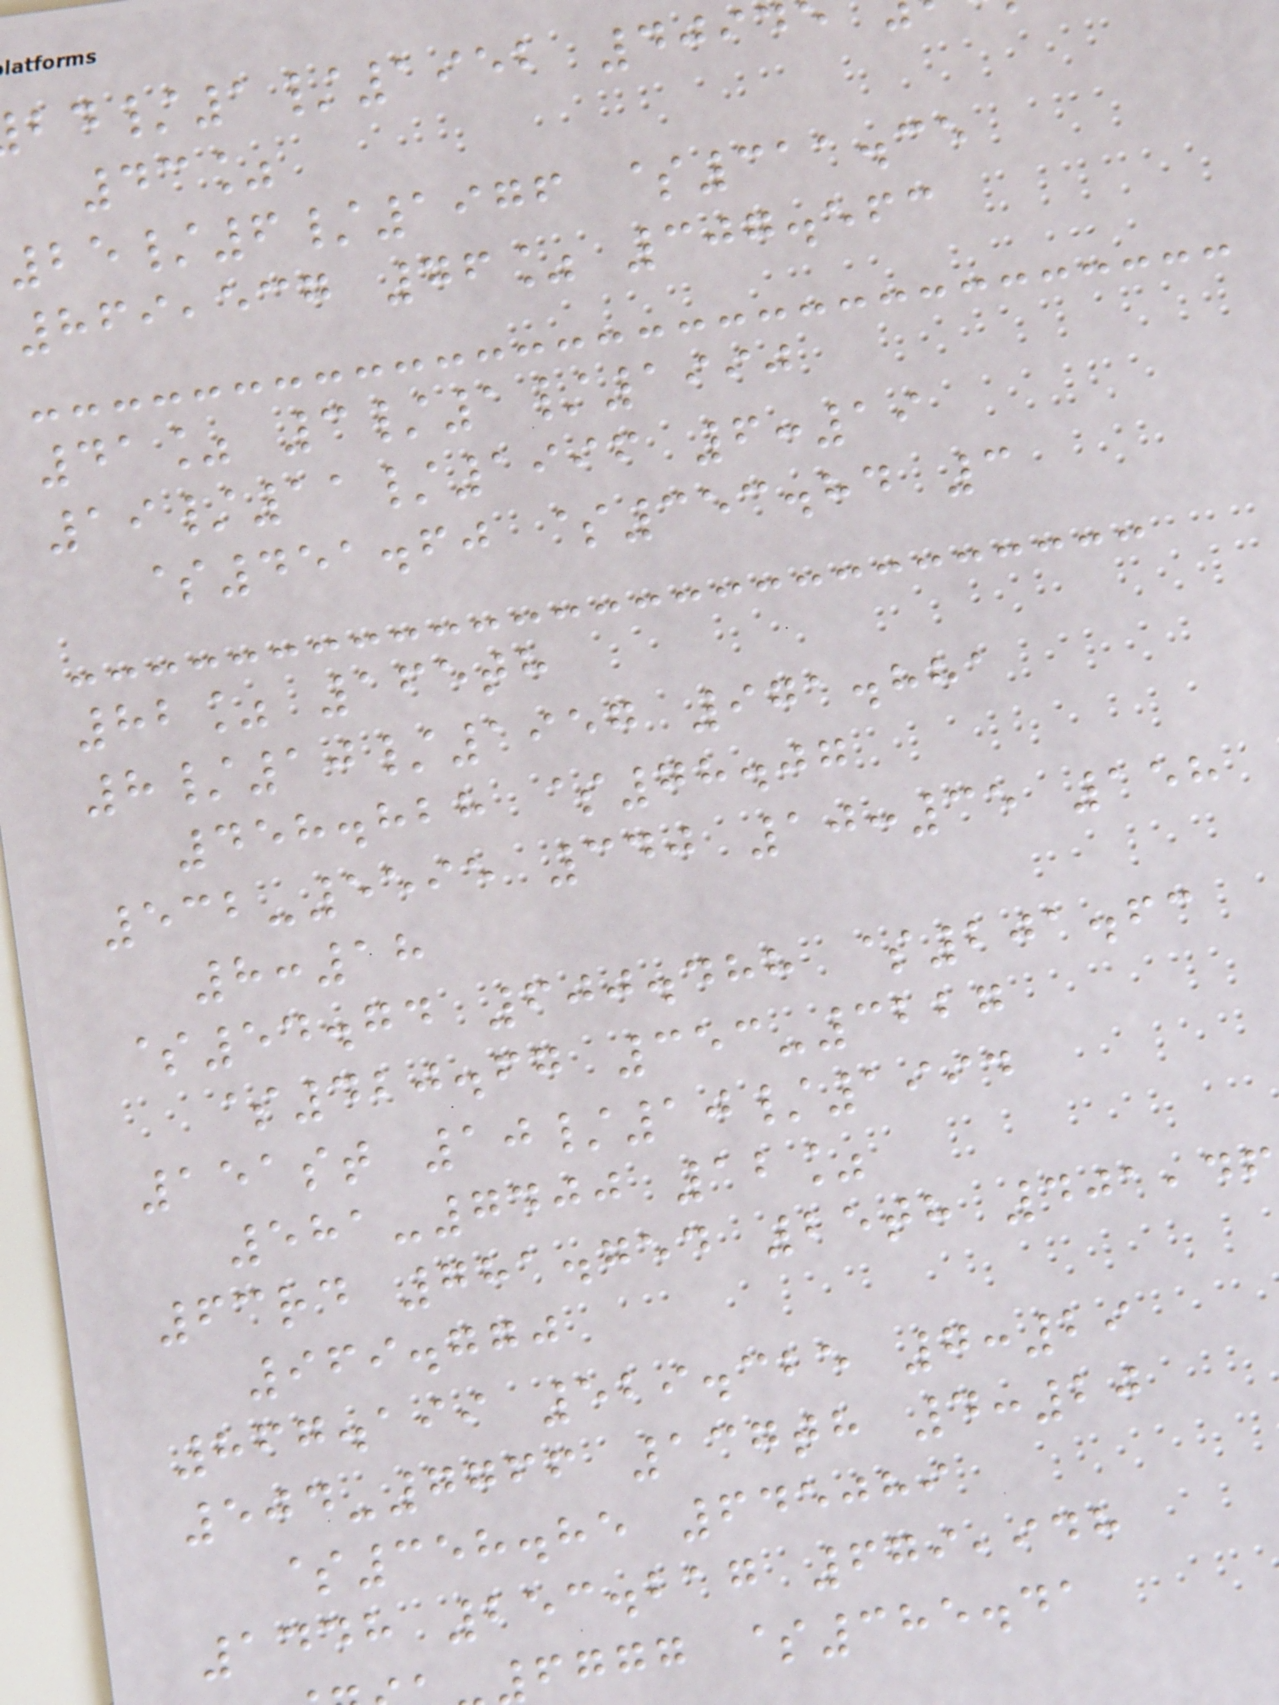/1/1952 4094
43%
25/6/1976 $311.35
869,537 76% 307.563
41% 3/1/1990
19/11/1996 6:19
$451.60 $353.84 3
82% 165th
8/10/1957 971.881
458.828 $78.07
532-5595 340 10:35 158
8:18
$54.74 600.488 $201.63
$420.67 353-3227
151st 10/10/1994
581-7400 12%
63rd 781.754 25th 401,46
969.770
867.199 529.325 7:29
504-7766 137th 4:20
$358.85 645089
1448 253.217 679,948
fggg $385.41
